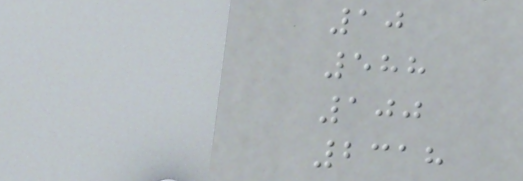10
588
100
2318
